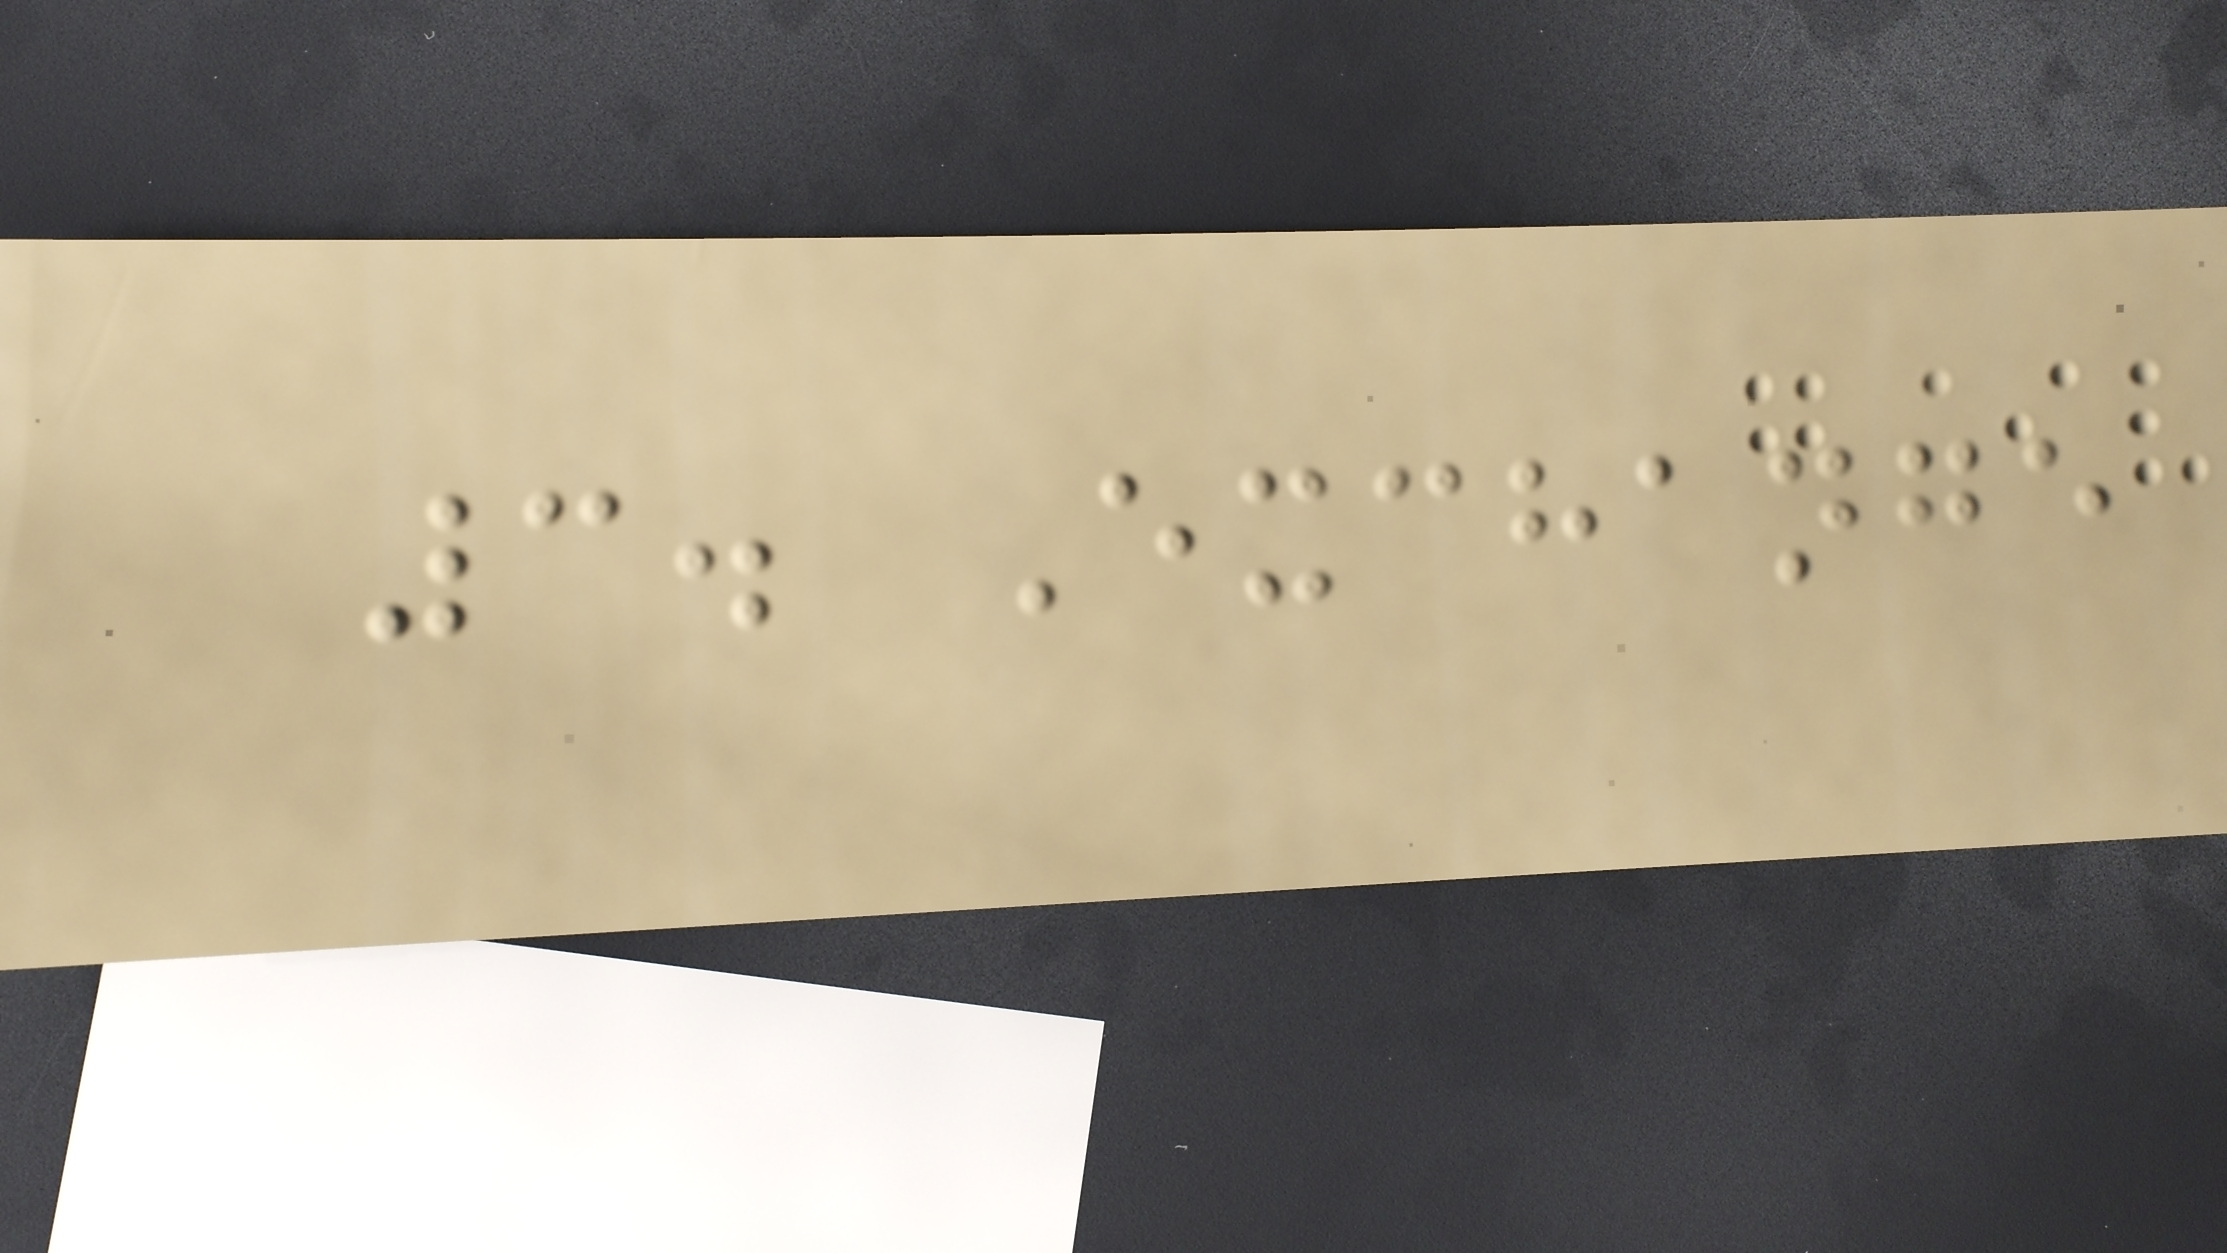3. Exchange
